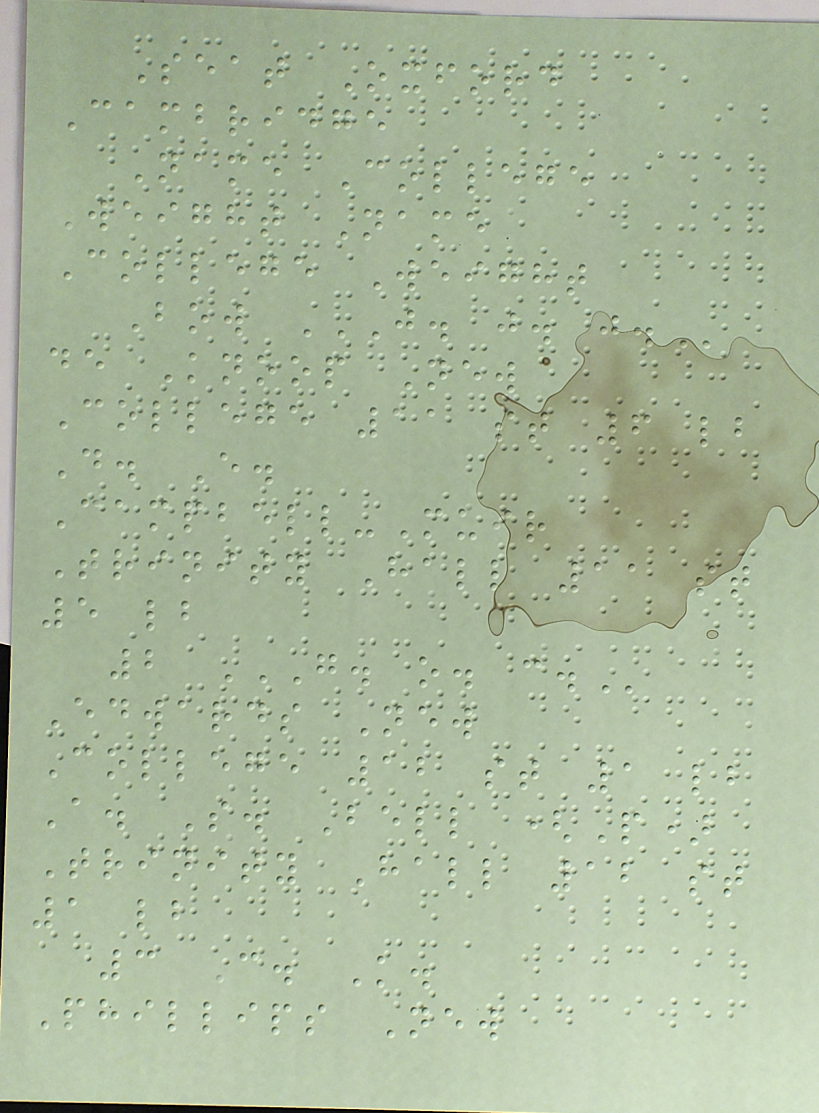Seat Oxford
Cambridge
Name College
Weight Name
College Weight
Bow J. J. J.
de Knoop New
College 11 st 6 lb
D. E.
Campbell-Muir
Trinity Hall 11 st
5 lb
2 G. O. C.
Edwards New
College 12 st 1 lb
A. S. Bell (P)
Trinity Hall 12 st
1 lb
3 C. K.
Phillips New
